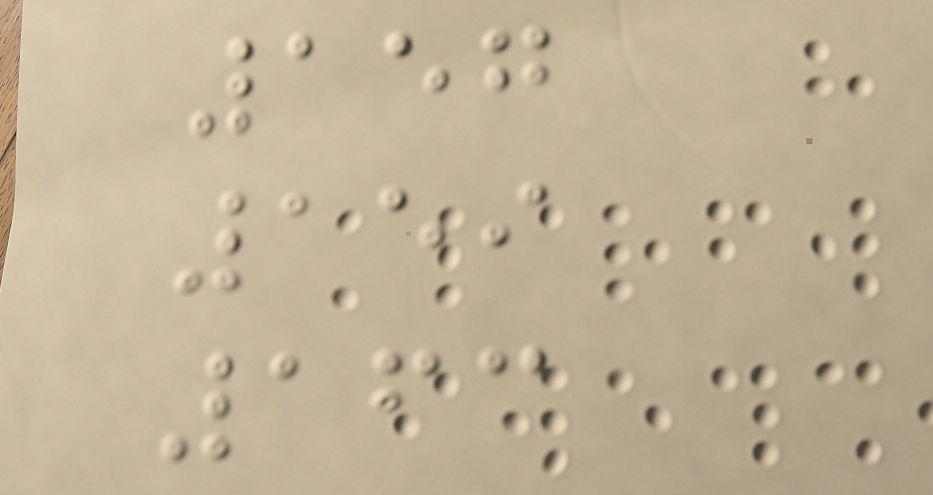157
159
163
